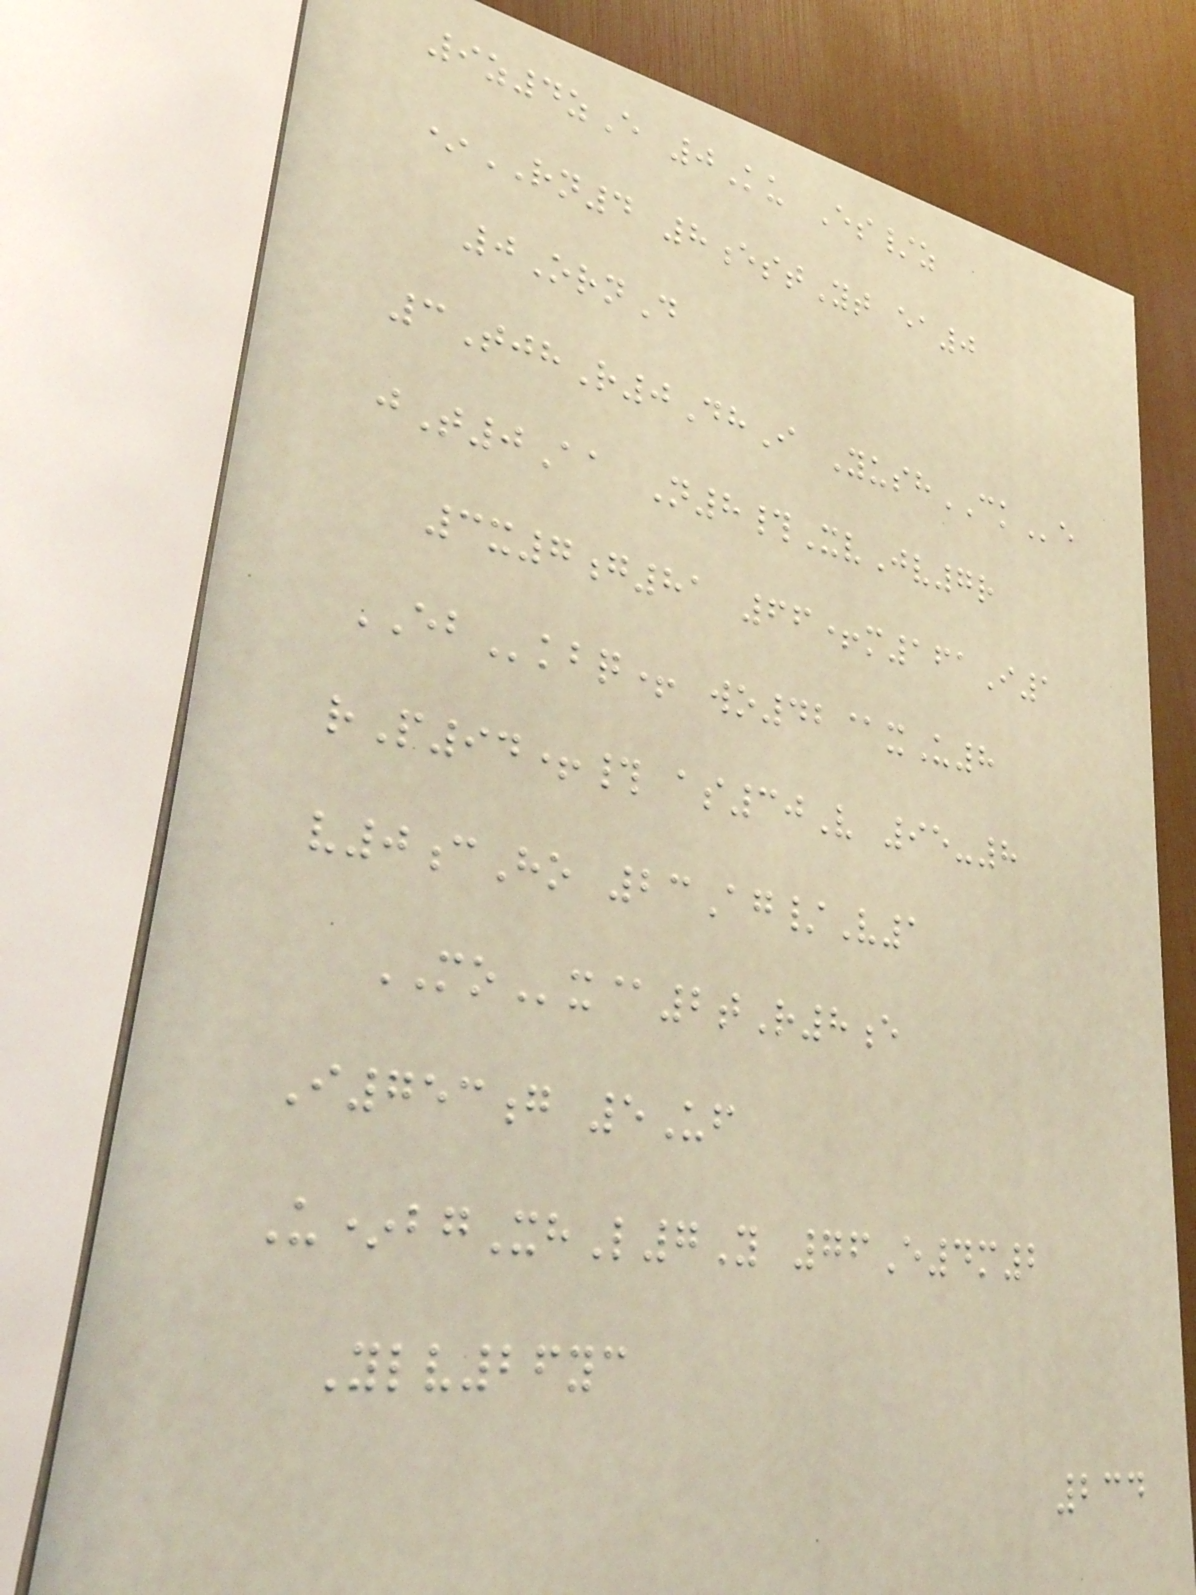9z4zE 0Ku Es/z
*RN4 8estYt ea0
0OrnD
3TjhR0DhI YushCKe
jT0Aa N8#XvJv7r
3x7g81 66+m161I1
EBkbq+ wo42@xU8
rP94+# as30V 95-8
v0cHo 23Ag/V1
MOx@2tR8e
I753g 5Uf
U*bgXhL7Y 76E4m2
Ylv26yc
234
